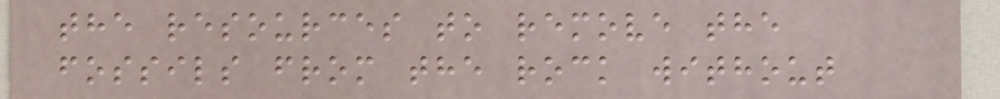the resources to remove the
fossils from the rock without
